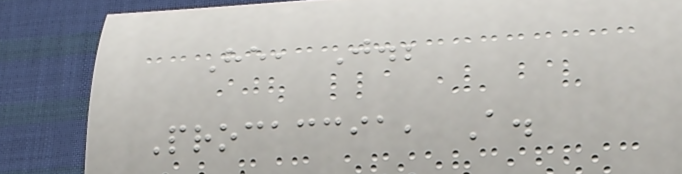He, J.;
Procaccia, A.
